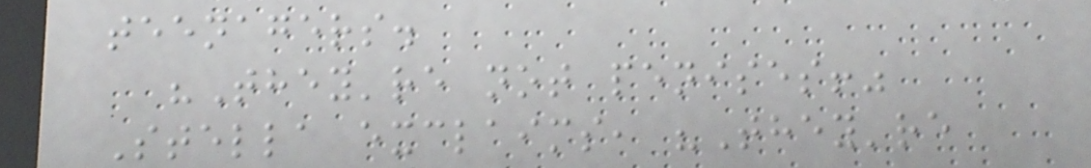teenagers.
"They're not penises!"
Stella exclaims, "They're
